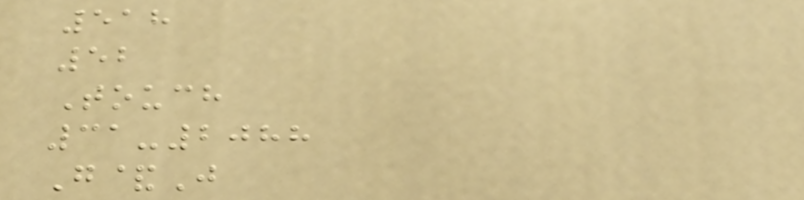518
52
Touch
31-2088
G&J
